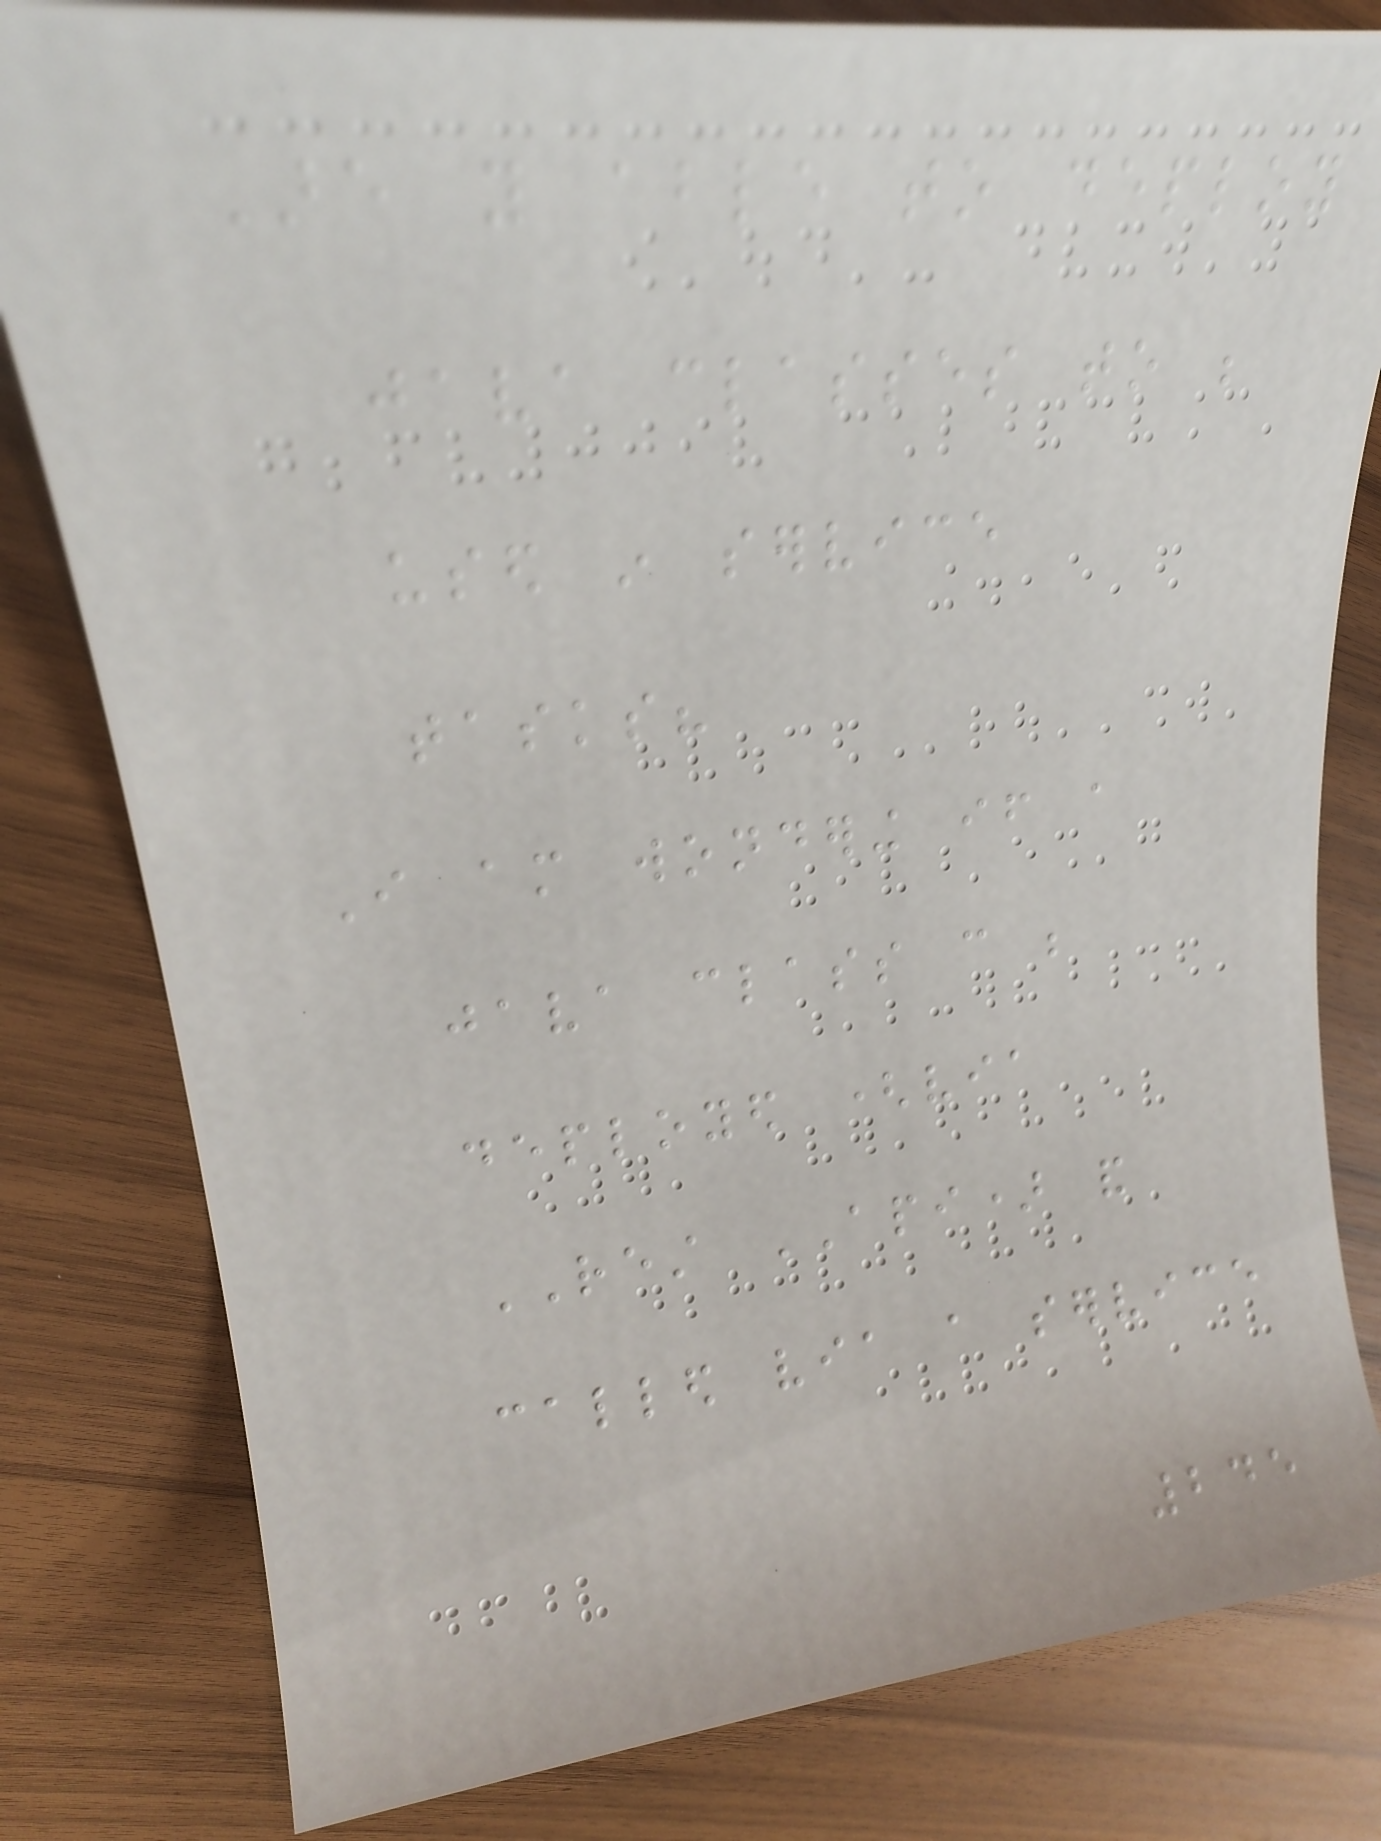Are you able to deploy
java classes to be
used in service
tasks?
I am wondering if a
java class can be
deployed (via
REST API) and
called via a service
245
